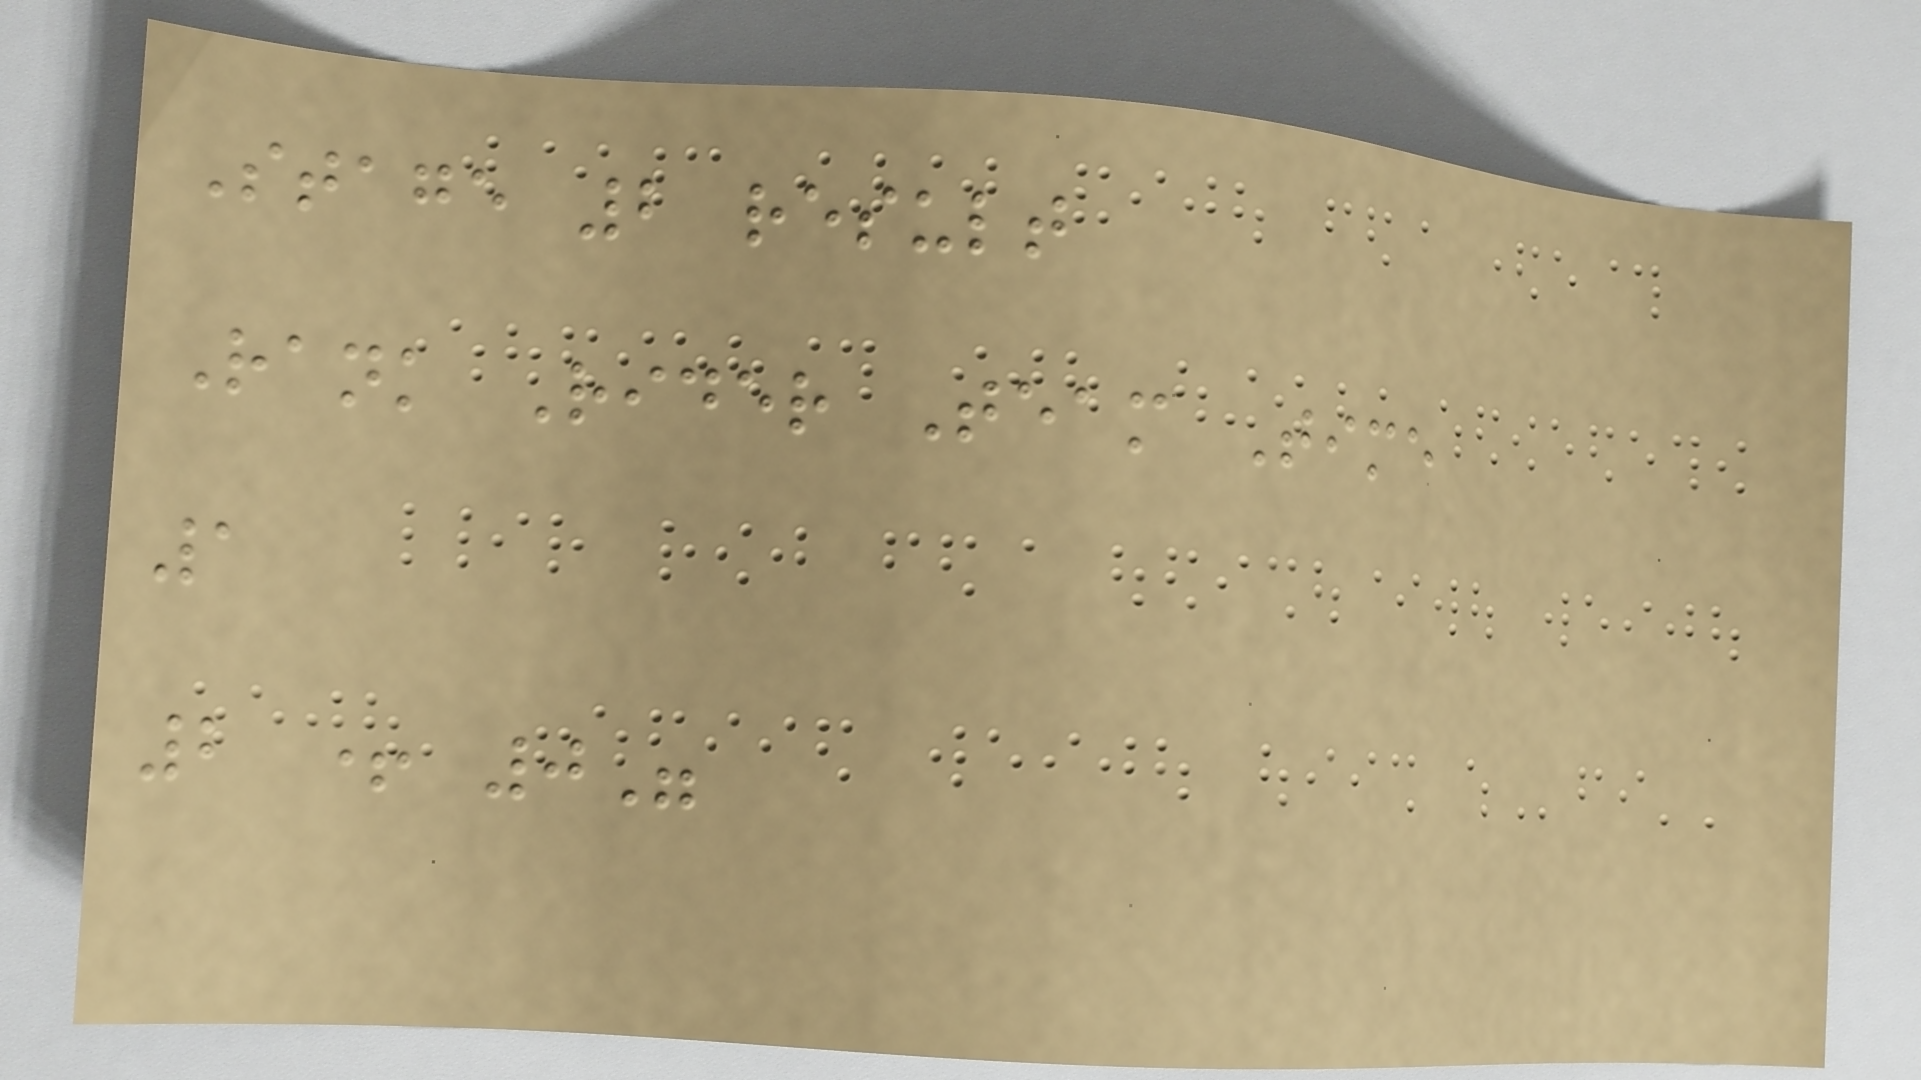Stage 2 result
Rank Rider Team Time
1
2 + 0"
